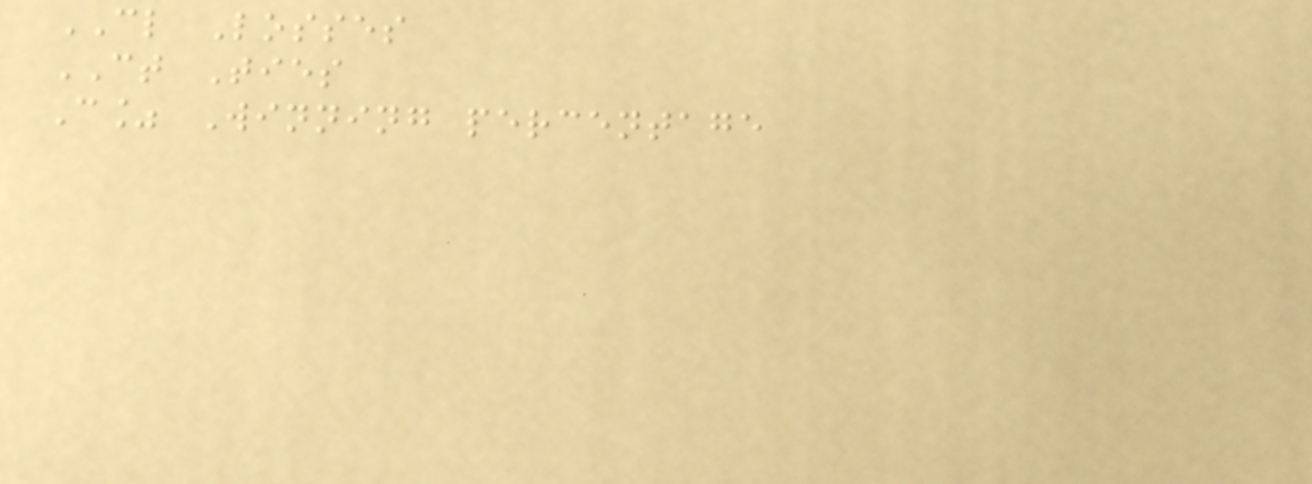CL Losses
CT Ties
C% Winning percentage
